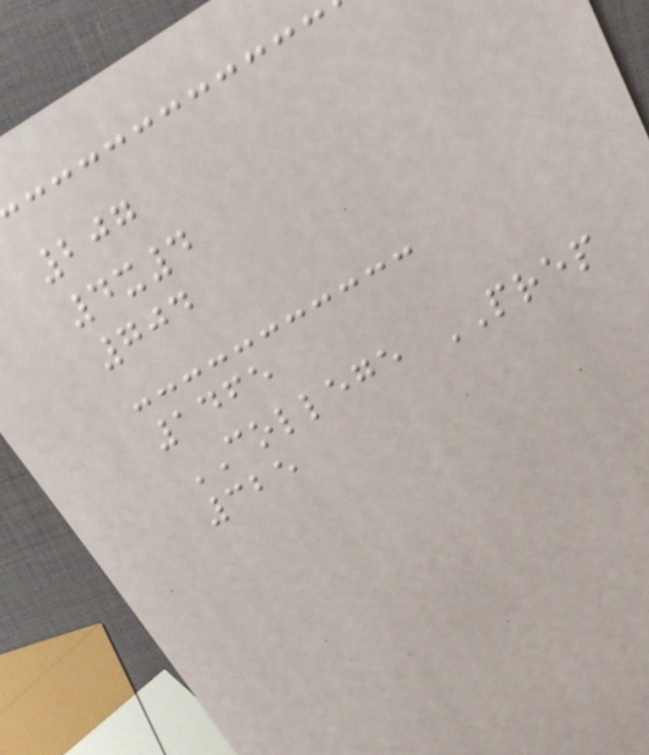207
4x4
704
1465
COLLEGE PREP
325
